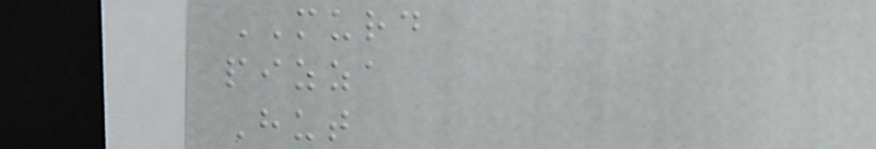MURD
pizza
Hut
